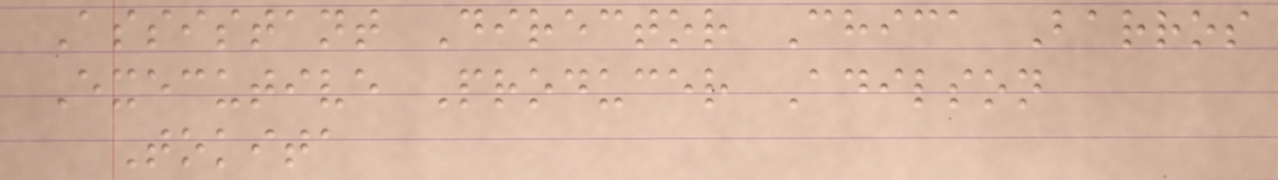Assistant Director Chica Barros
Executive Producer Adilson
Tokita
